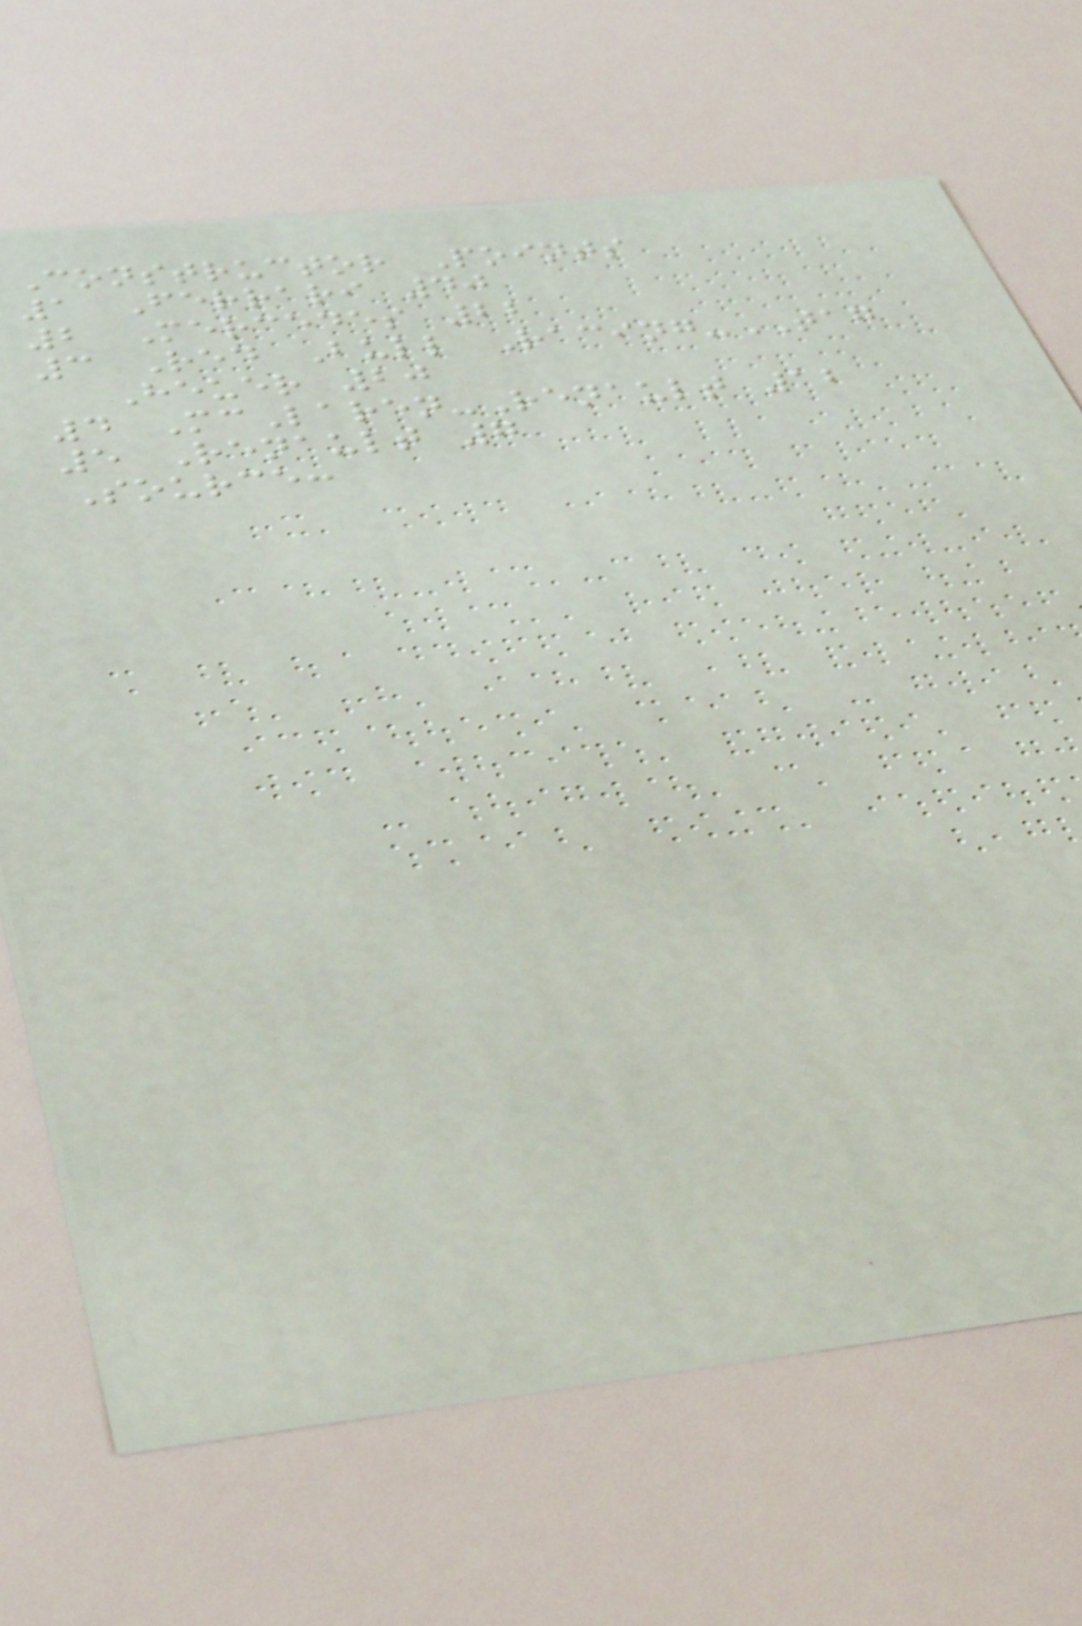Constructor Points
1 Ferrari 40
2 Mercedes 22
3 Red Bull Racing-TAG
Heuer 20
4 McLaren-Renault 12
5 Renault 7
Source:
